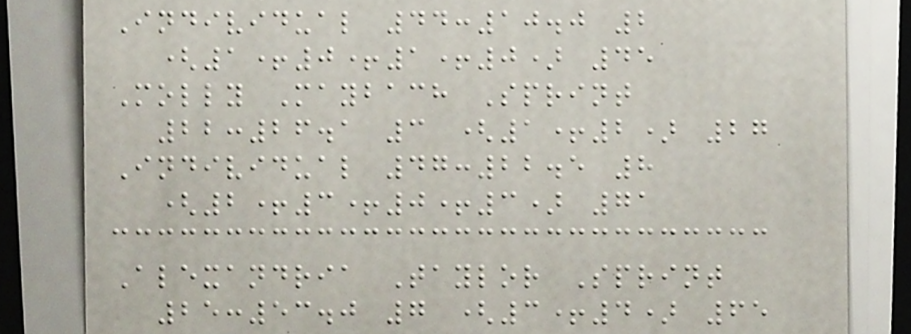Individual 44:10.0 2
(1+0+1+0) 45
Molly Maybach Sprint
22:26.1 3 (1+2) 27
Individual 47:22.5 8
(2+3+0+3) 71
Alexandria Taylor Sprint
25:53.0 7 (3+4) 65
